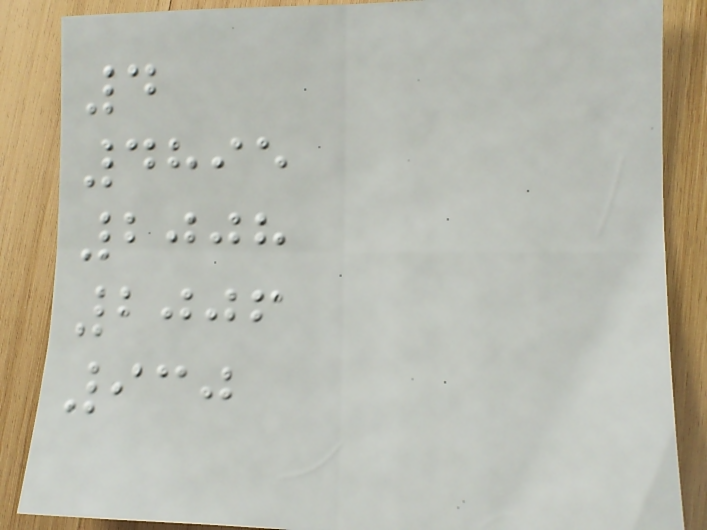4
4895
2008
2006
930
